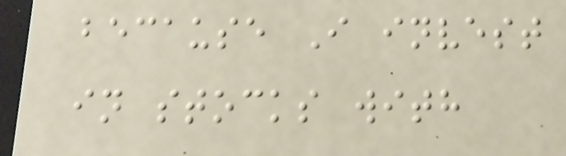because I invest
in stocks with
